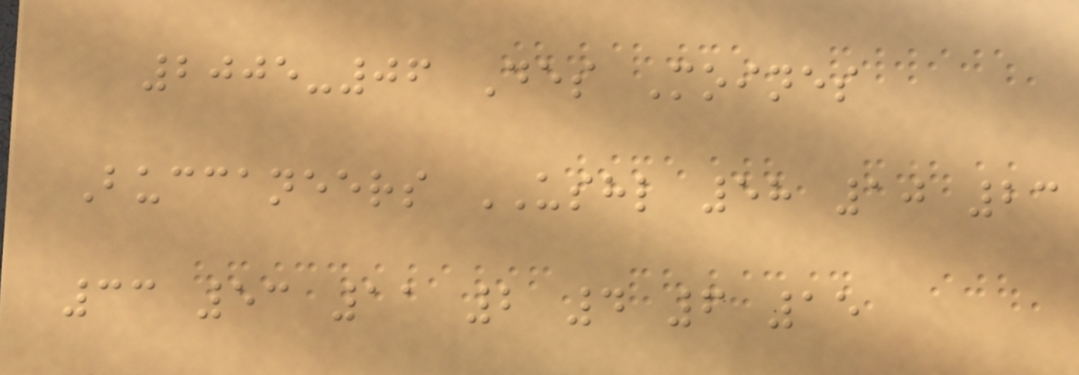2005-06 Des Moines
Buccaneers USHL 58 10 23
33 53 11 2 4 6 15
